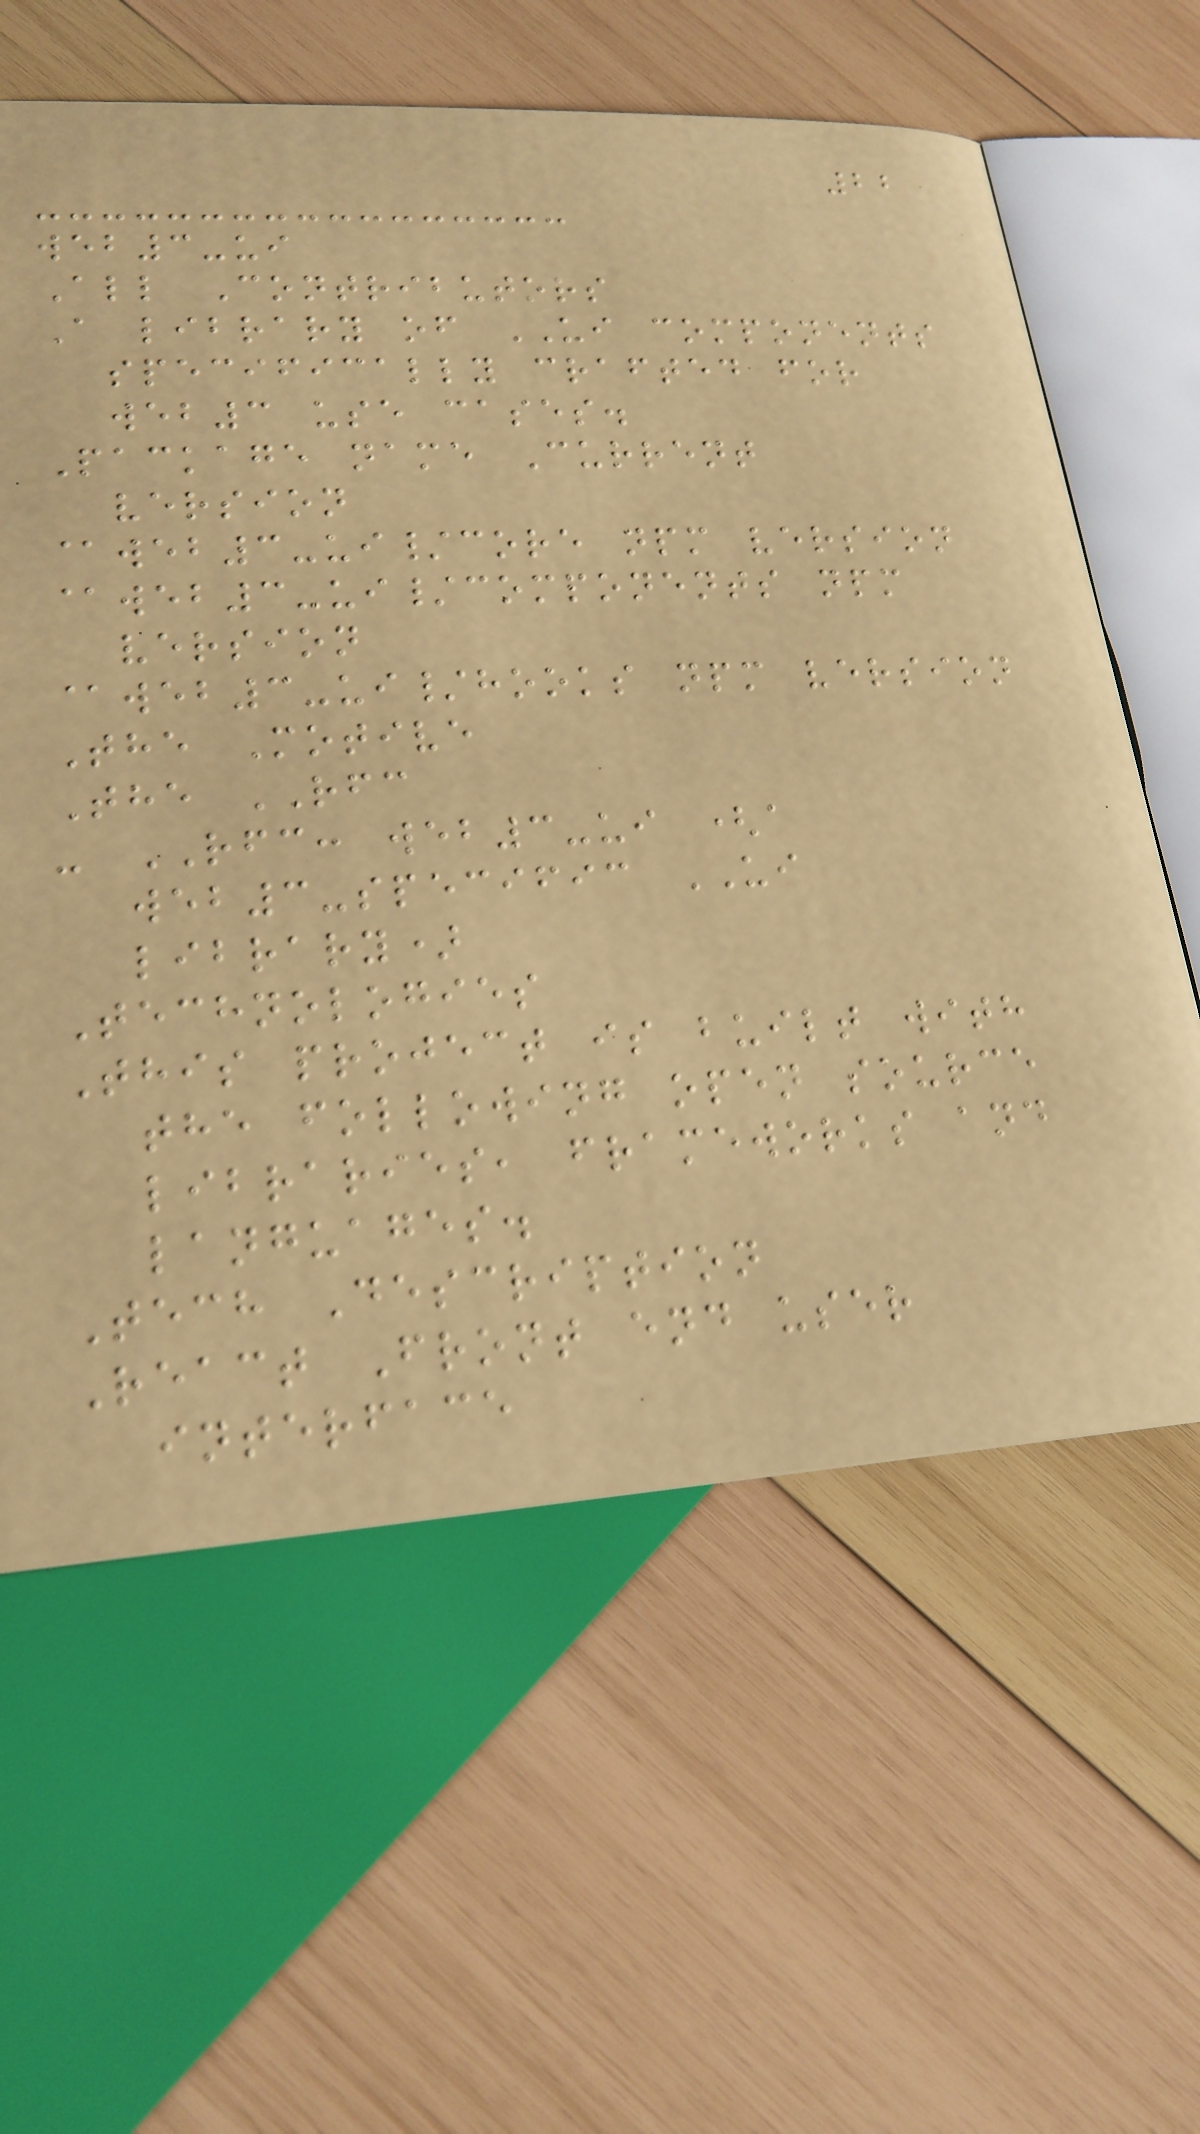22
web3-ui
All Contributors
A library of UI components
specifically crafted for
web3 use cases.
Package name Current
version
@web3-ui/core npm version
@web3-ui/components npm
version
@web3-ui/hooks npm version
The Motive
The RFC
- RFC: web3-ui (a
web3-specific UI
library)
Technologies
This project is built with
the following open source
libraries, frameworks and
languages.
Tech Description
React Front end user
interface
